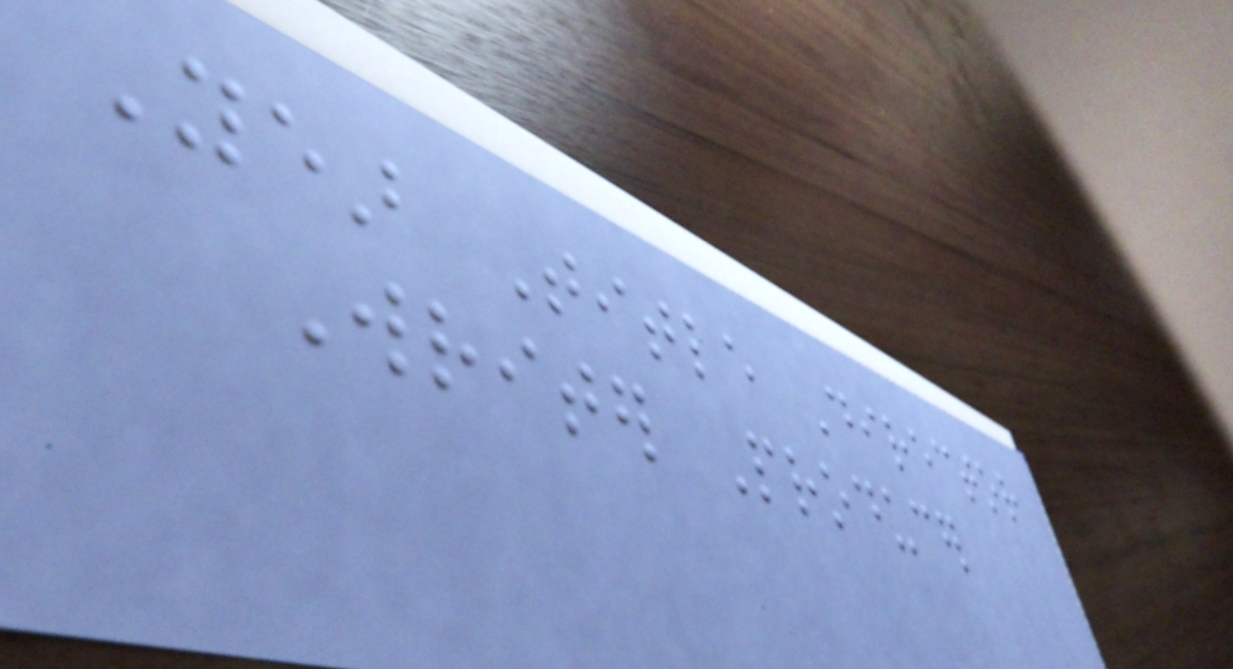Year Title Director
Writer Producer
